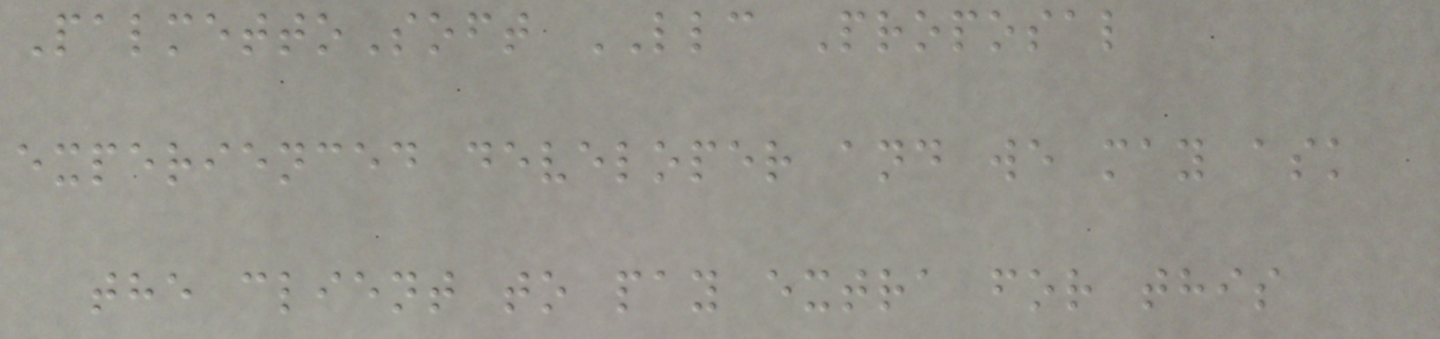PalmettoSoft LLC Proposal
experienced developer and we may ask
the client to pay extra for this
